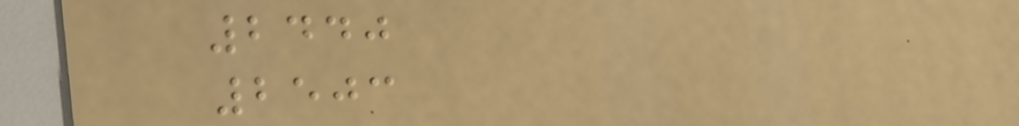2440
2503
